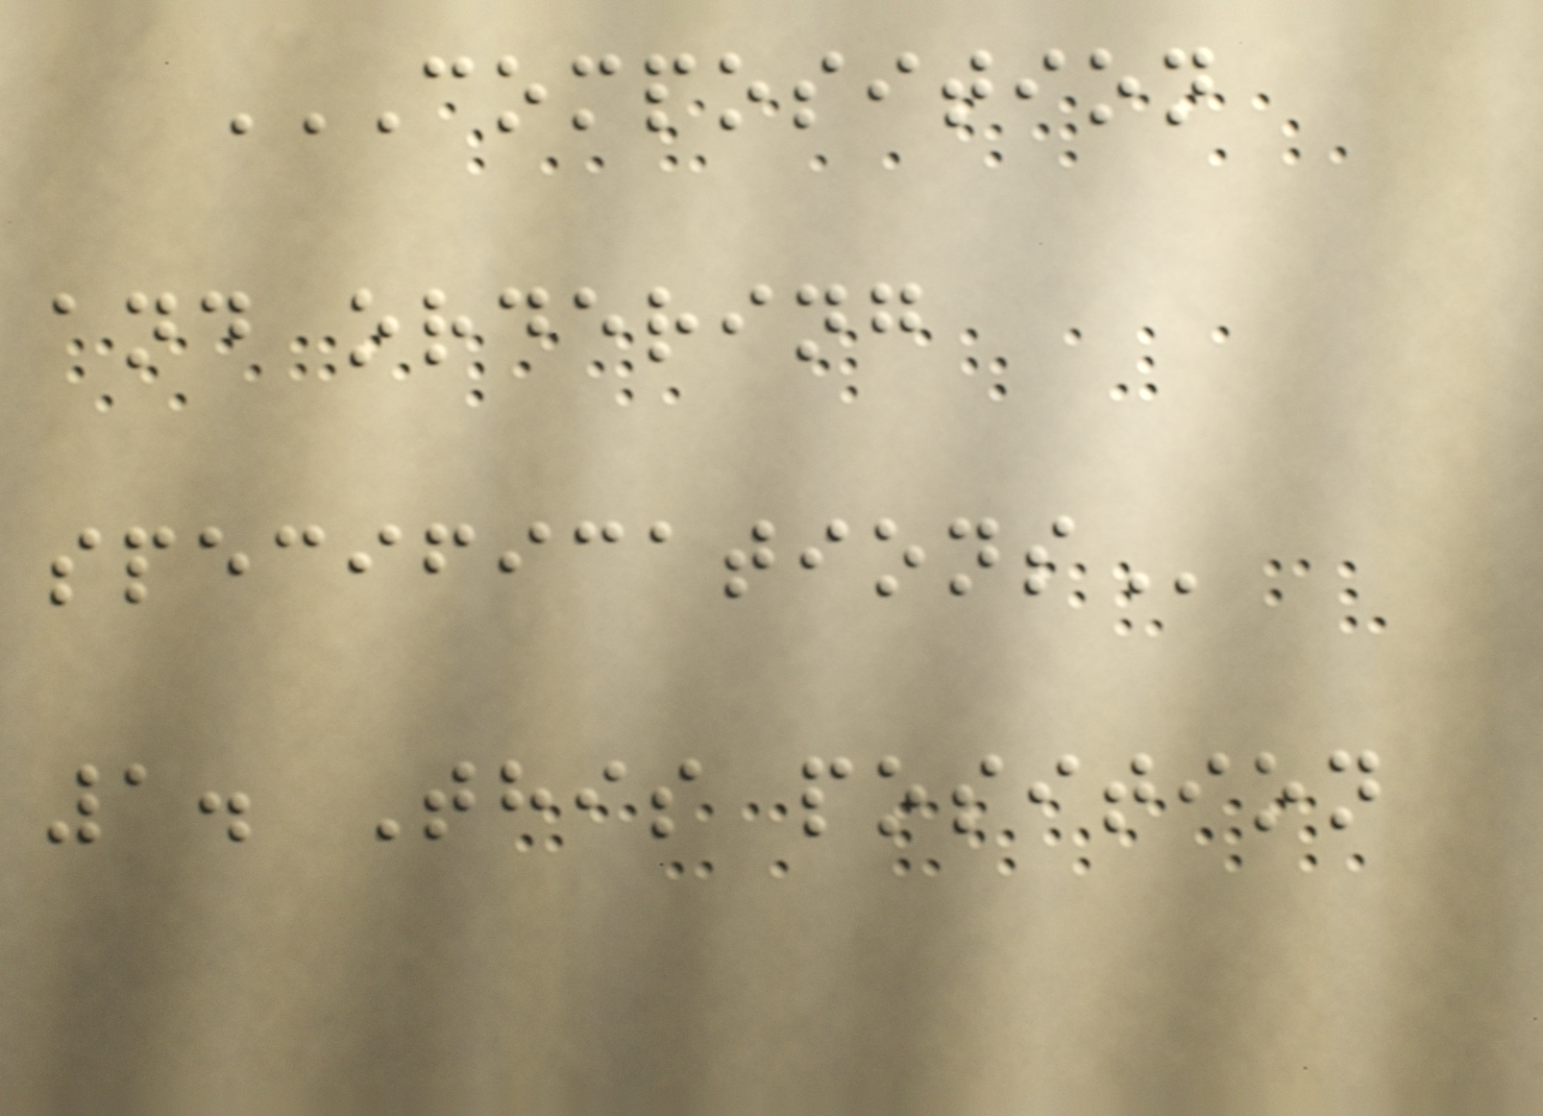COMPOSITION
AND ORDERING
SPECIFICATIONS
1. This position
